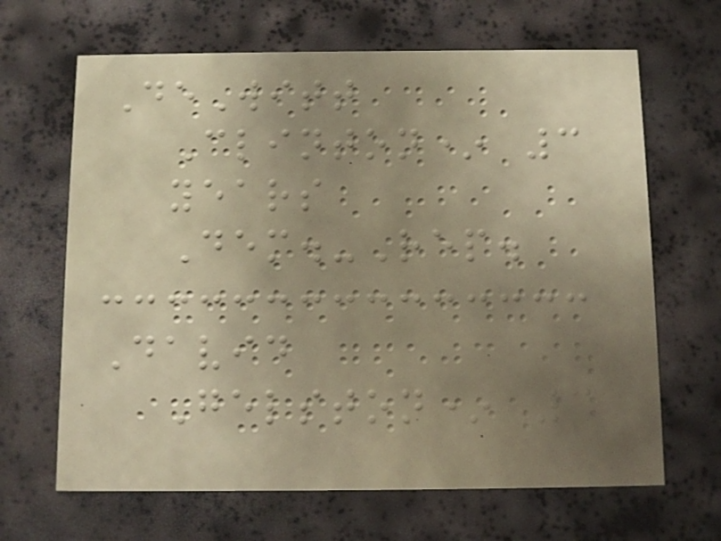DeWitt
Clinton* 3
years
Dem.-Rep.
David
Gelston* 3
